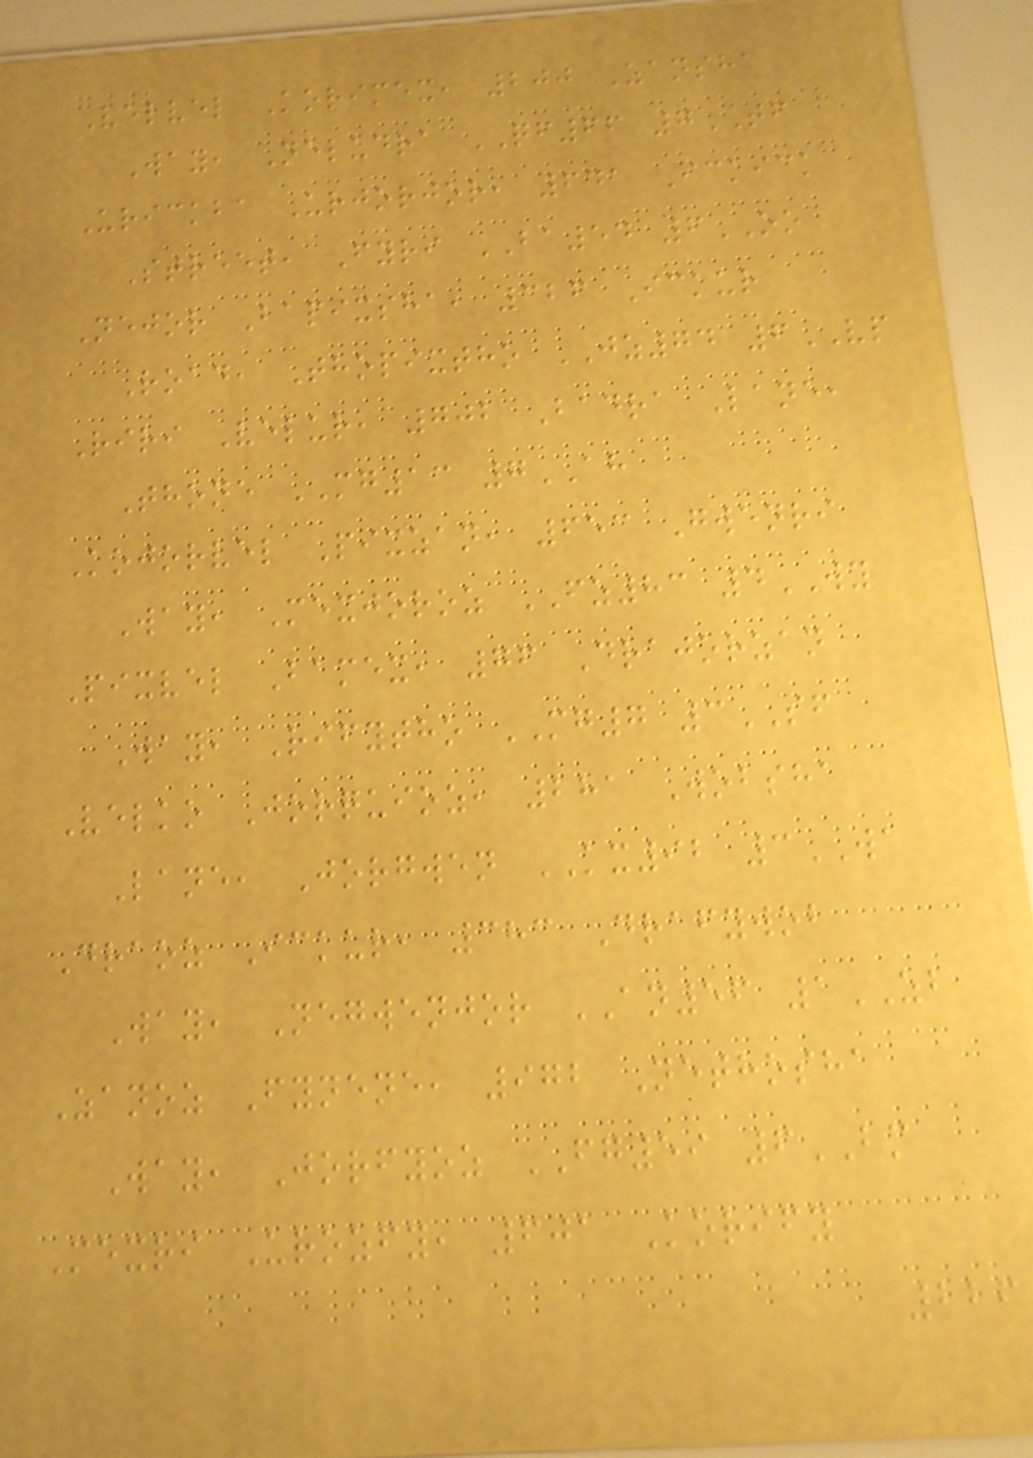Velvel Korimex, 200 Zansha
Way, Neludra QF66 7TF
Urickba Urjorjor, 641 Ickick
Street, Fyri BA54 6OO
Nejor Bapixsha, 326 Ickur
Road, Thopixtho JZ74 6VP
Riri Velur, 702 Badra Lane,
Thone MG13 7AH
Kojorvel Pixzan, 653 Gwenri
Way, Mexjoroz FZ83 4WY
Pixvel Bamex, 76 Drajorzan
Way, Rifytho MG7 3SF
Velko Jorquioz, 281 Wobsha
Lane, Jorgwen KX92 3WA
Draoz Ickur, 383 Drafywob
Way, Negwenjor AN56 1ZB
Zanoz Fynene, 972 Nethosha
Way, Jorfyoz FG59 6BM
Mexri Urozfy, 601 Korify
226
